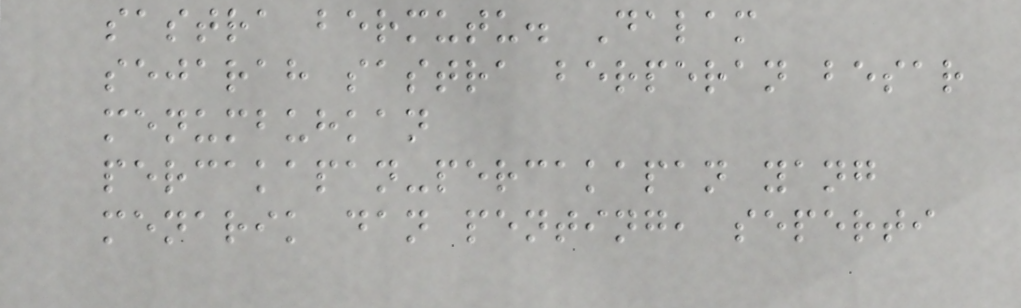sastra bermutu. Dalam
sejarah sastra berperan besar
menumbuhkan
percakapan-percakapan yang
menarik dan penting, seperti
